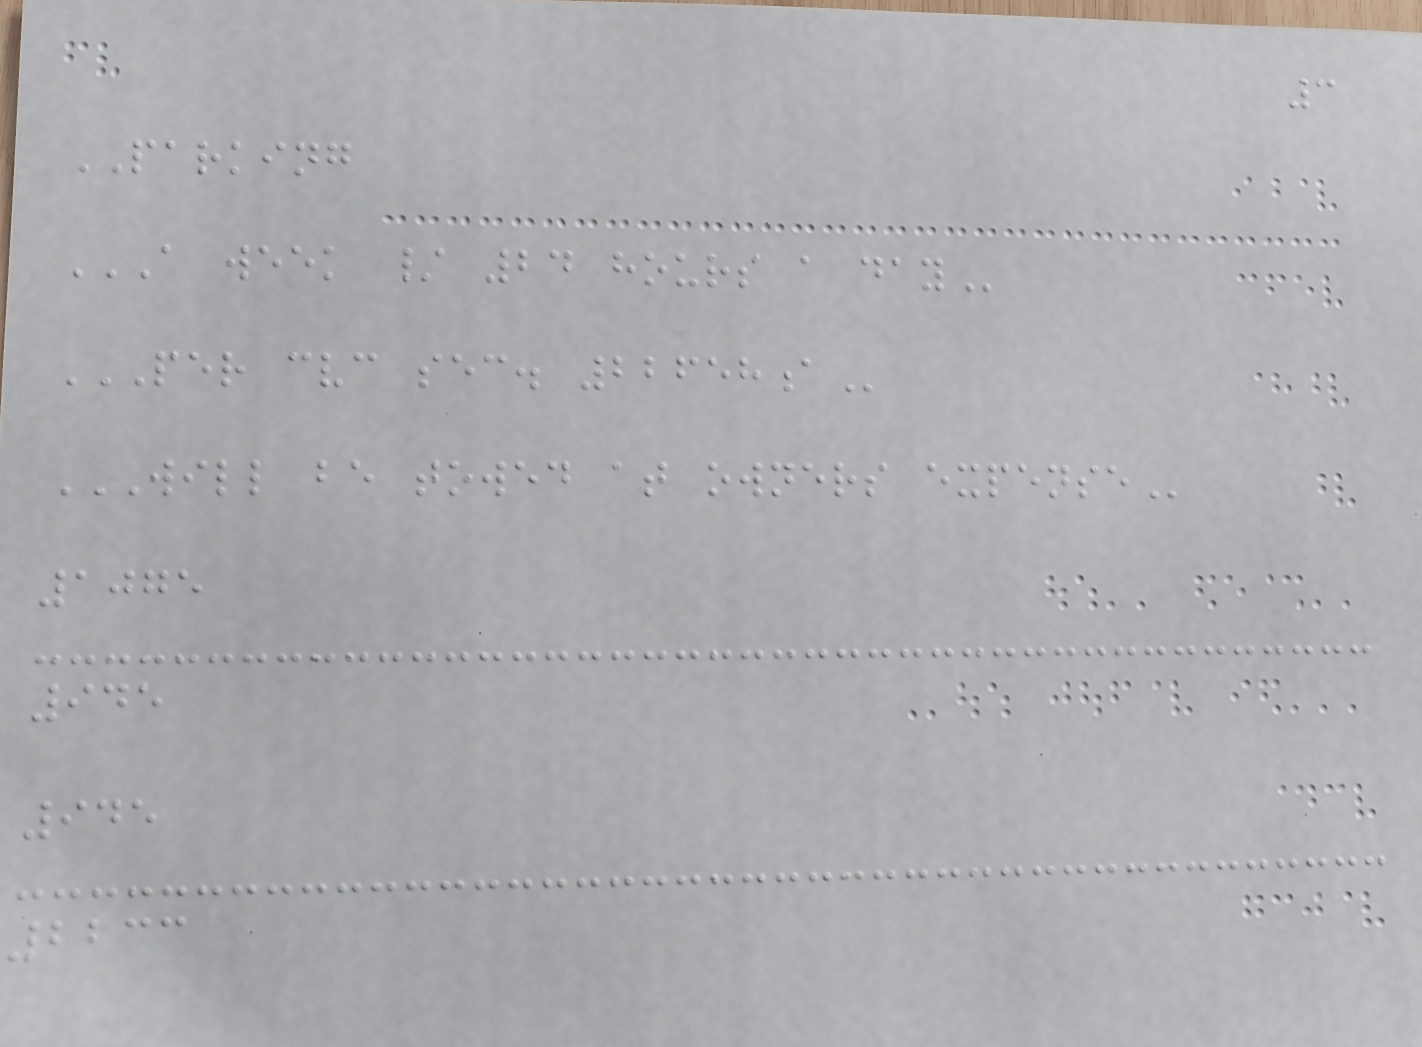3
PARKING
A WEEK / 24 HOURS A DAY
PER CVC SEC. 22658A
WILL BE TOWED AT OWNERS EXPENSE
1075
945
945
2233
